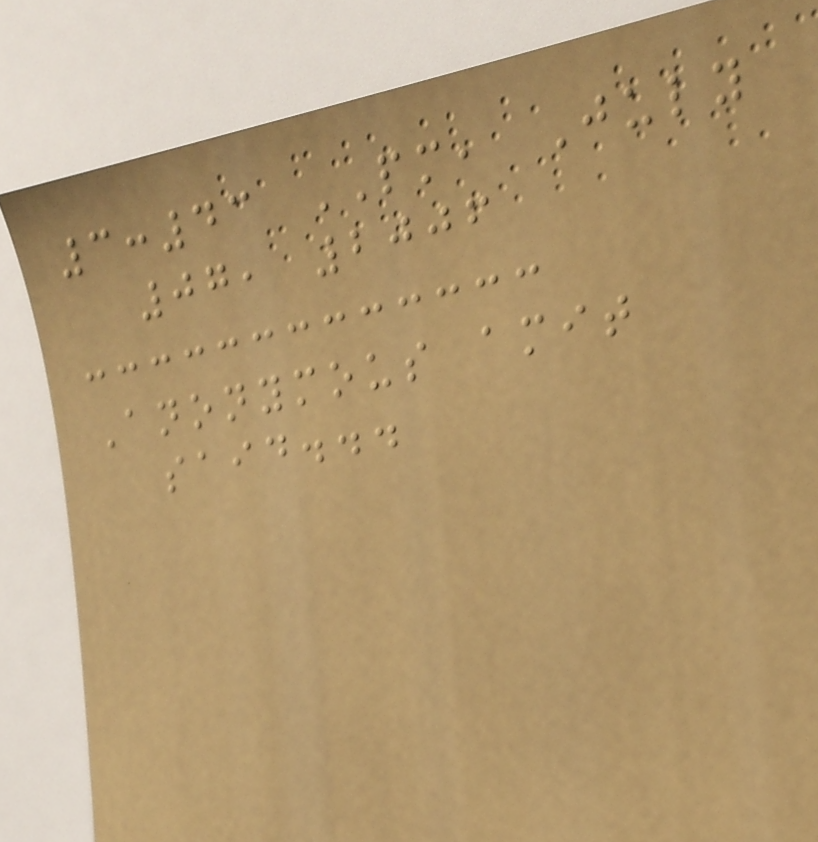3:43 PM, July
07, 2006
Anonymous amit
said...
